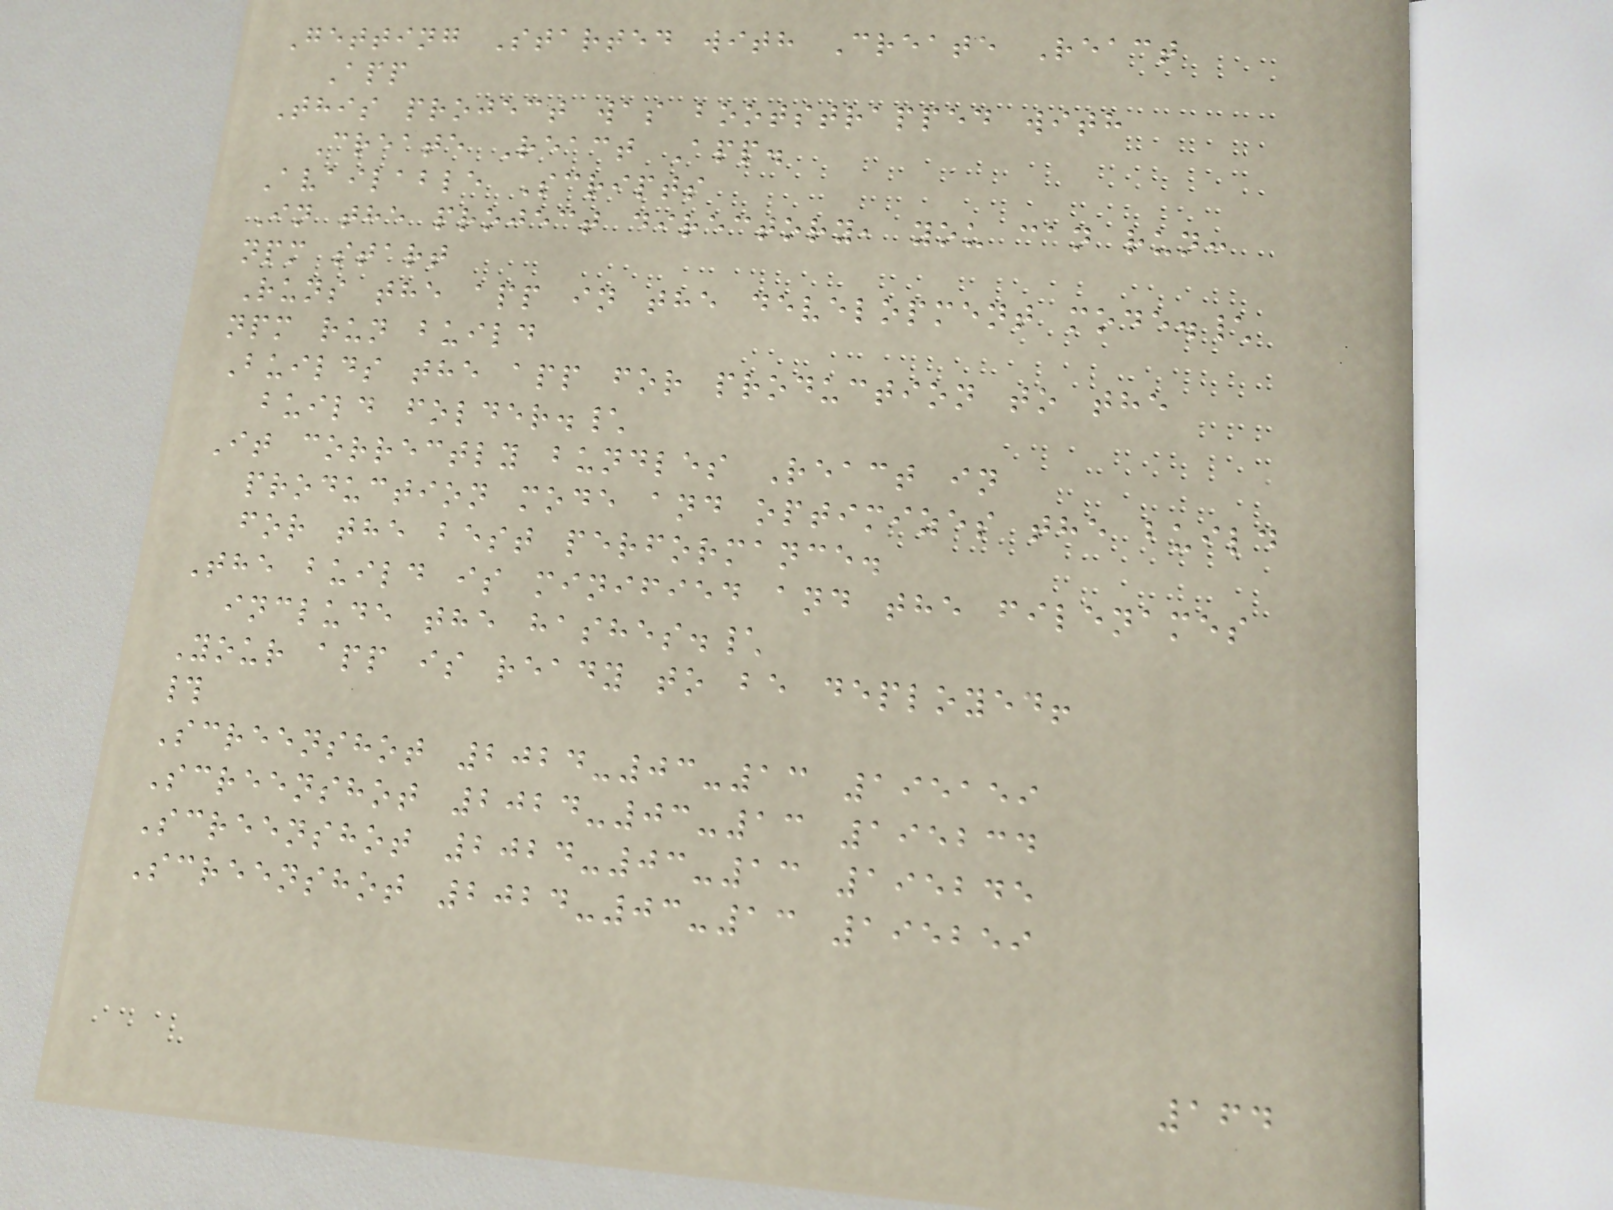Getting Started with Create React
App
This project was bootstrapped with
Create React App.
Available Scripts
In the project directory, you can run:
npm start
Runs the app in the development mode.\
npm run build
Builds the app for production to the
build folder.\
It correctly bundles React in
production mode and optimizes the build
for the best performance.
The build is minified and the filenames
include the hashes.\
Your app is ready to be deployed!
#
Screenshot 2024-03-13 195159
Screenshot 2024-03-13 195234
Screenshot 2024-03-13 195245
Screenshot 2024-03-13 195259
164
